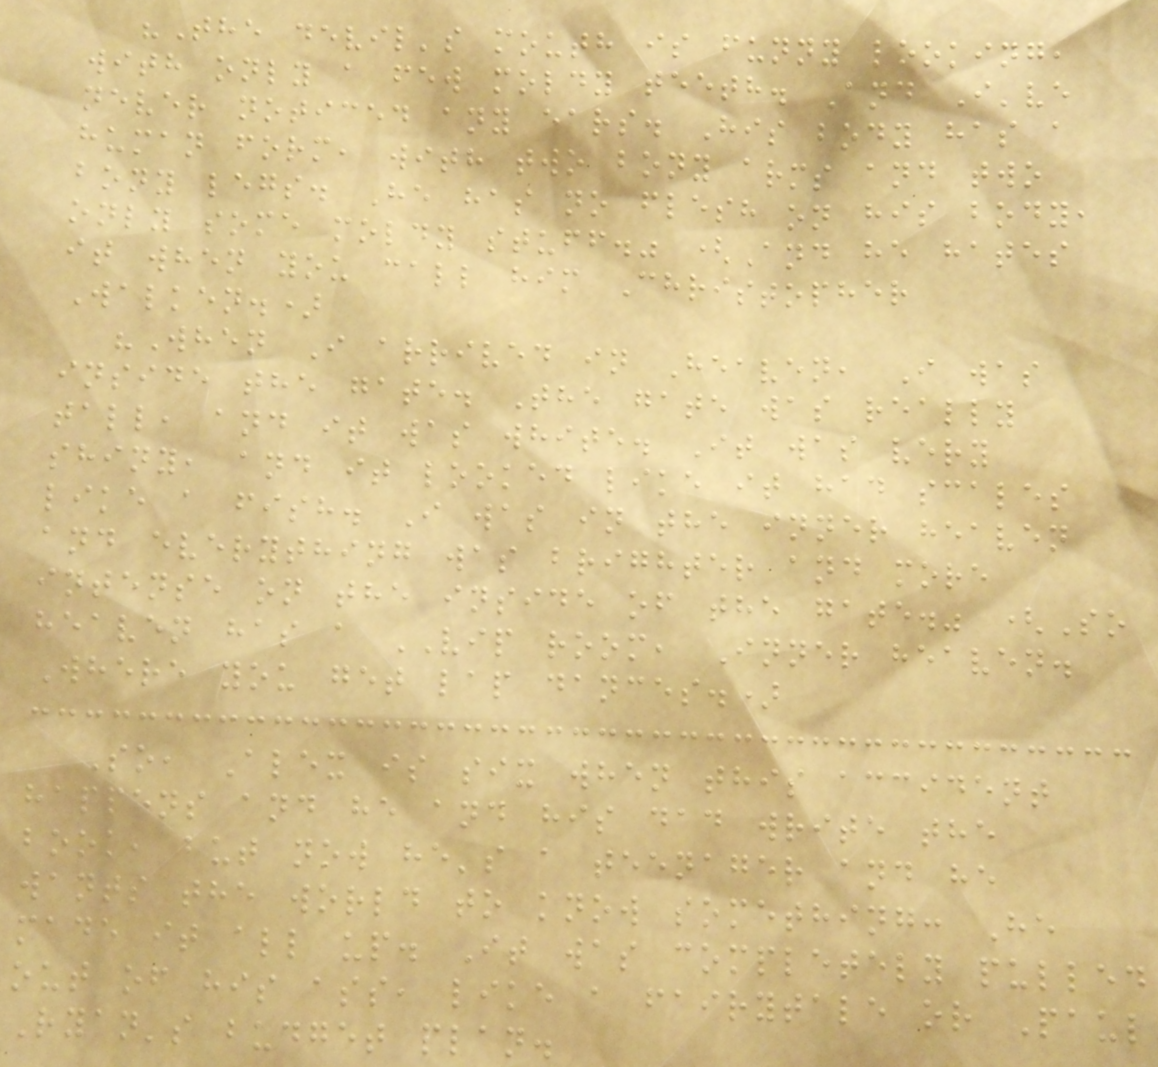"The devil's mouth is funny looking,
with only a few moldy teeth. And I've
never noticed any ears. His body has a
human form, with two bony arms and two
bony legs. He has no flesh on his body,
only some moldy stuff." (And he hates
it when you call him Christopher
Walken.)
"When I arrived in Heaven, I was
inside the gate. The gate was really
tall, and it was white. It was very
shiny, and it looked like it had scales
like a fish. I was in the inner heaven
and everything was brighter and more
intense on the inside of the gate." (So
heaven has a VIP room, Inner heaven.
Where you get lap dances.)
So, Alex is six when this accident
happens and he and his dad write the
book, but now he's a teenager and he
wants the world to know something: He
made it all up. It was completely pulled
out of his ass, like a fairytale or Paul
Ryan's budget plan.
